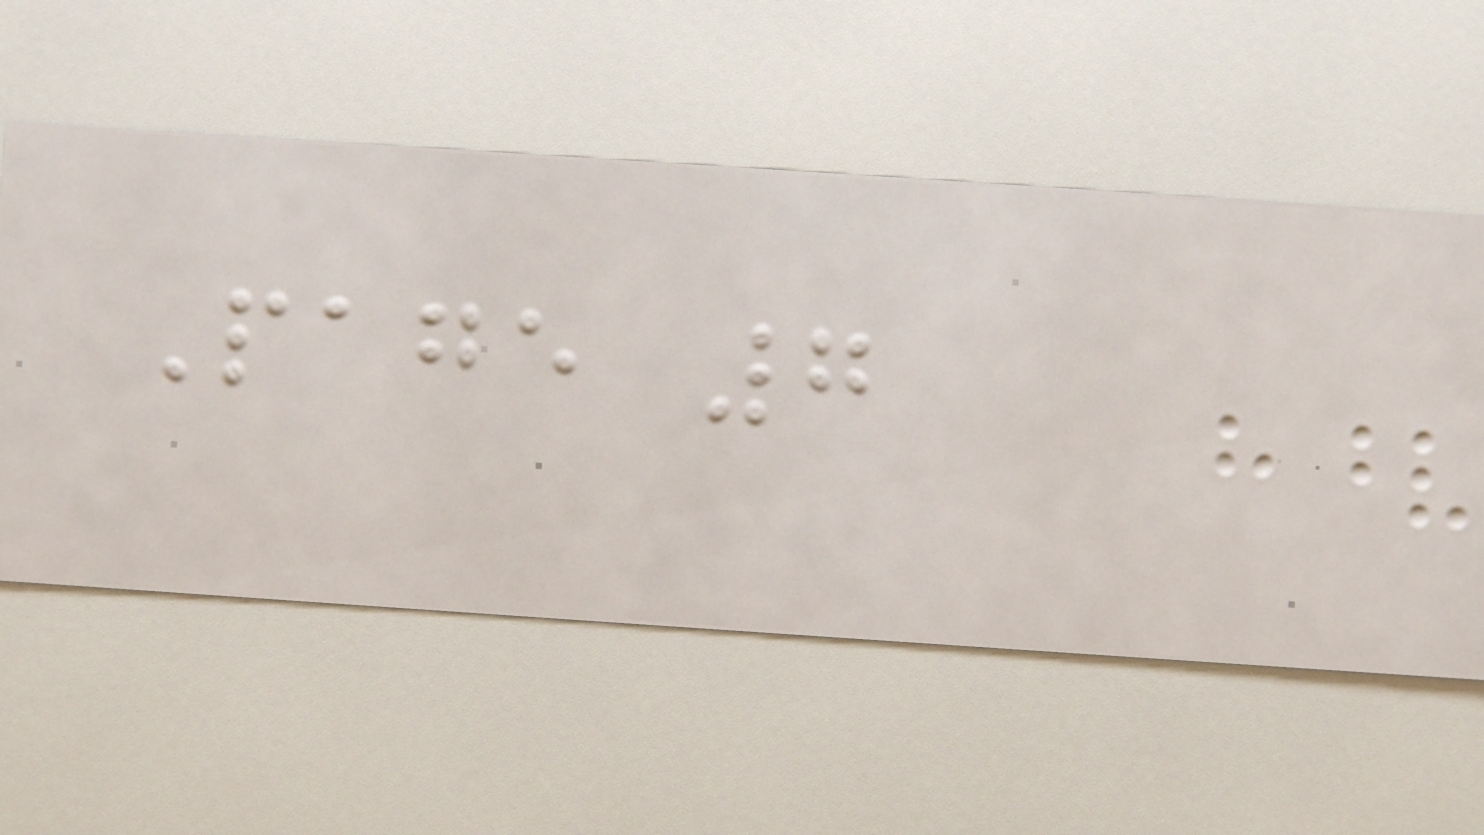Page 7
